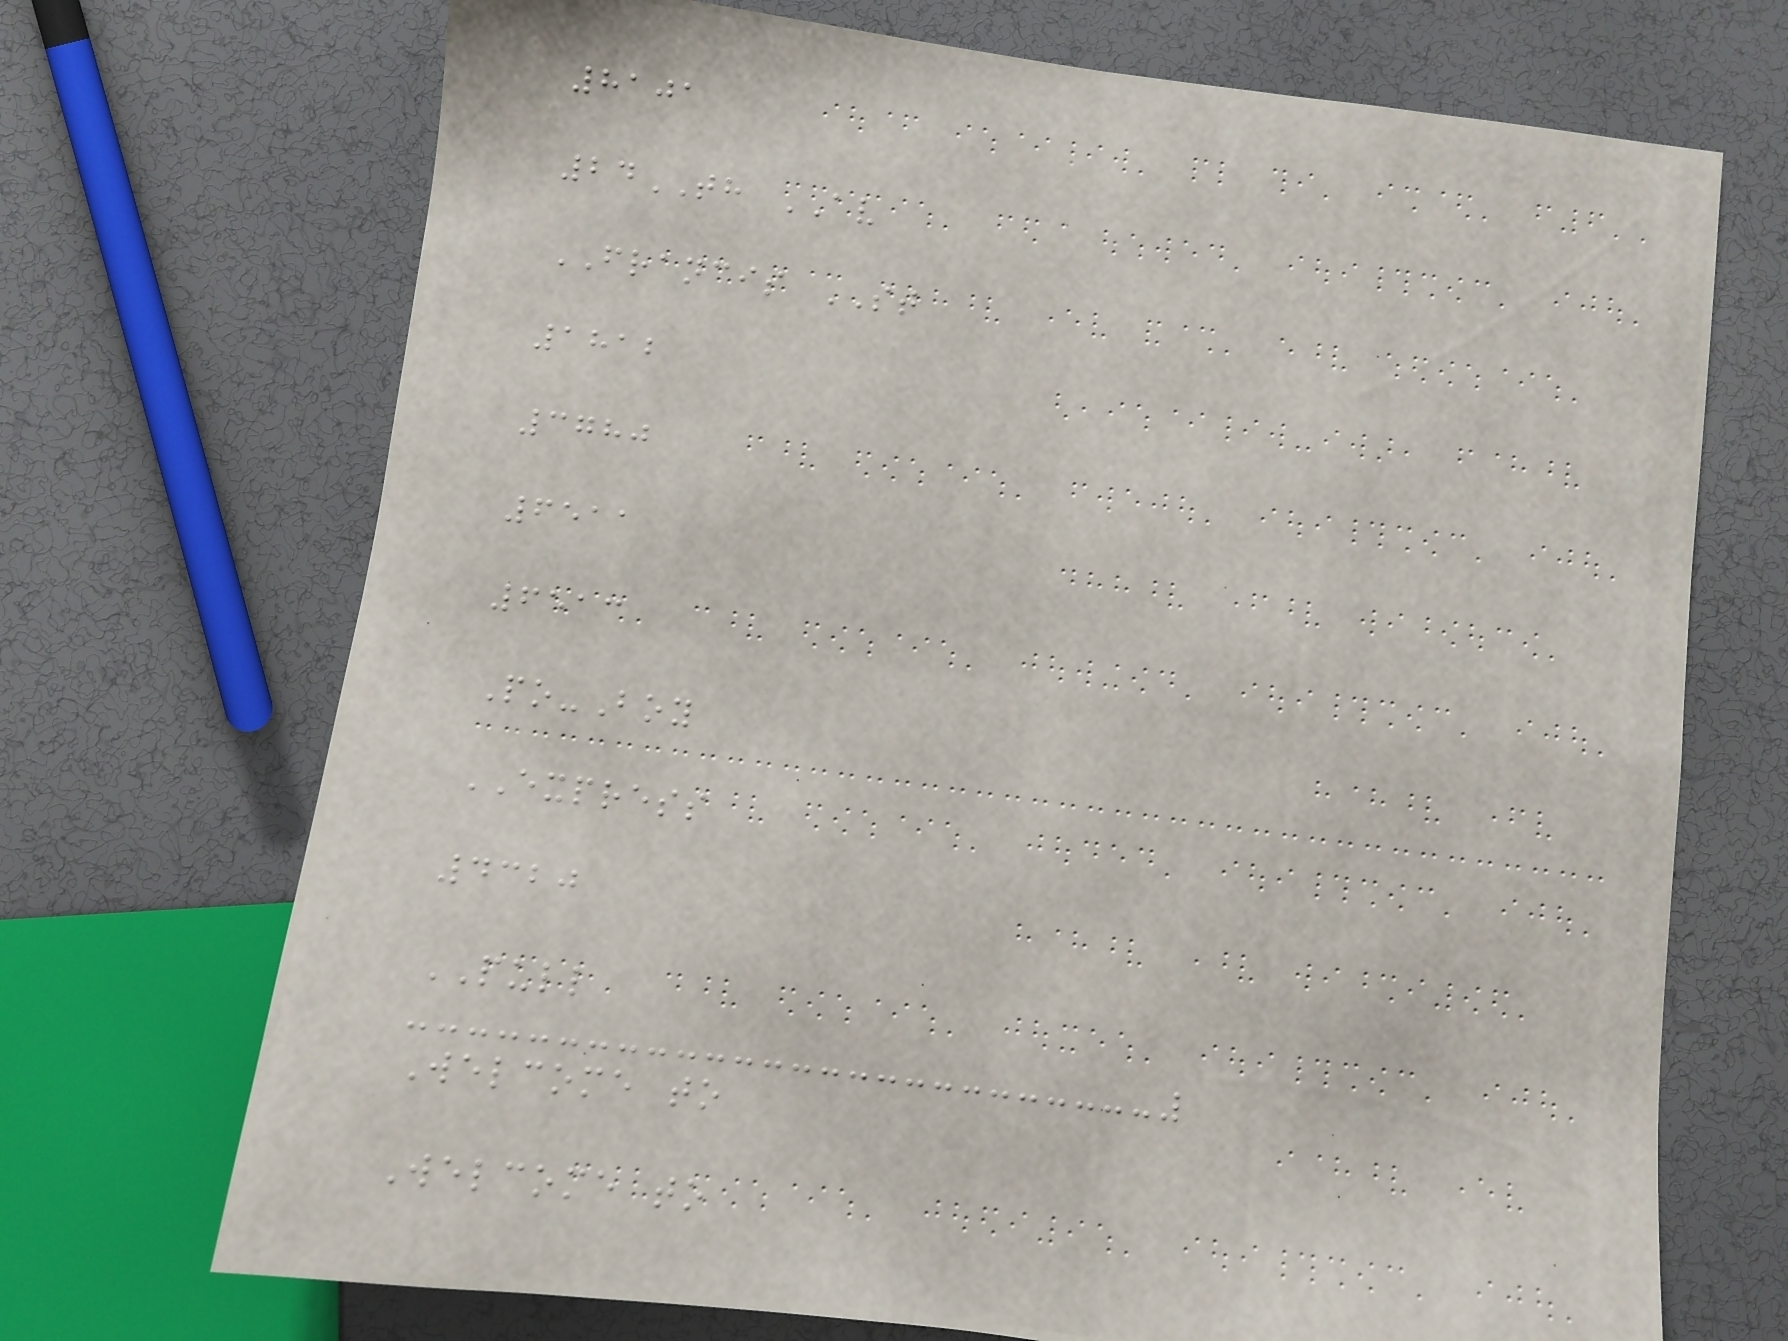8101
24TH AV
FRANCIS ST
1812
3780
6511
6513
Po-Boy
EXPRESS
4320
PULL
Welcome to
Welcome to
